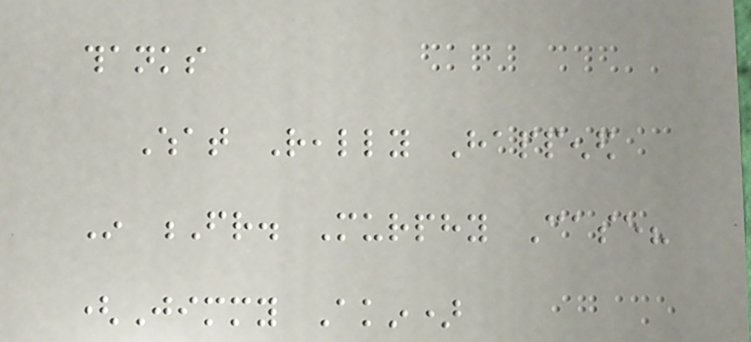thanks
What Really Happened
In Fr. Murphy Case?
(Jimmy Akin)
